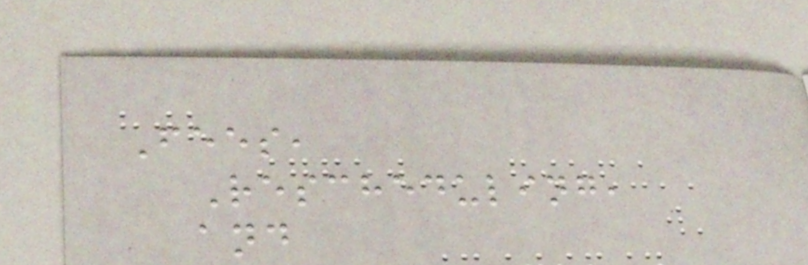Fees,
Rescheduling,
and
